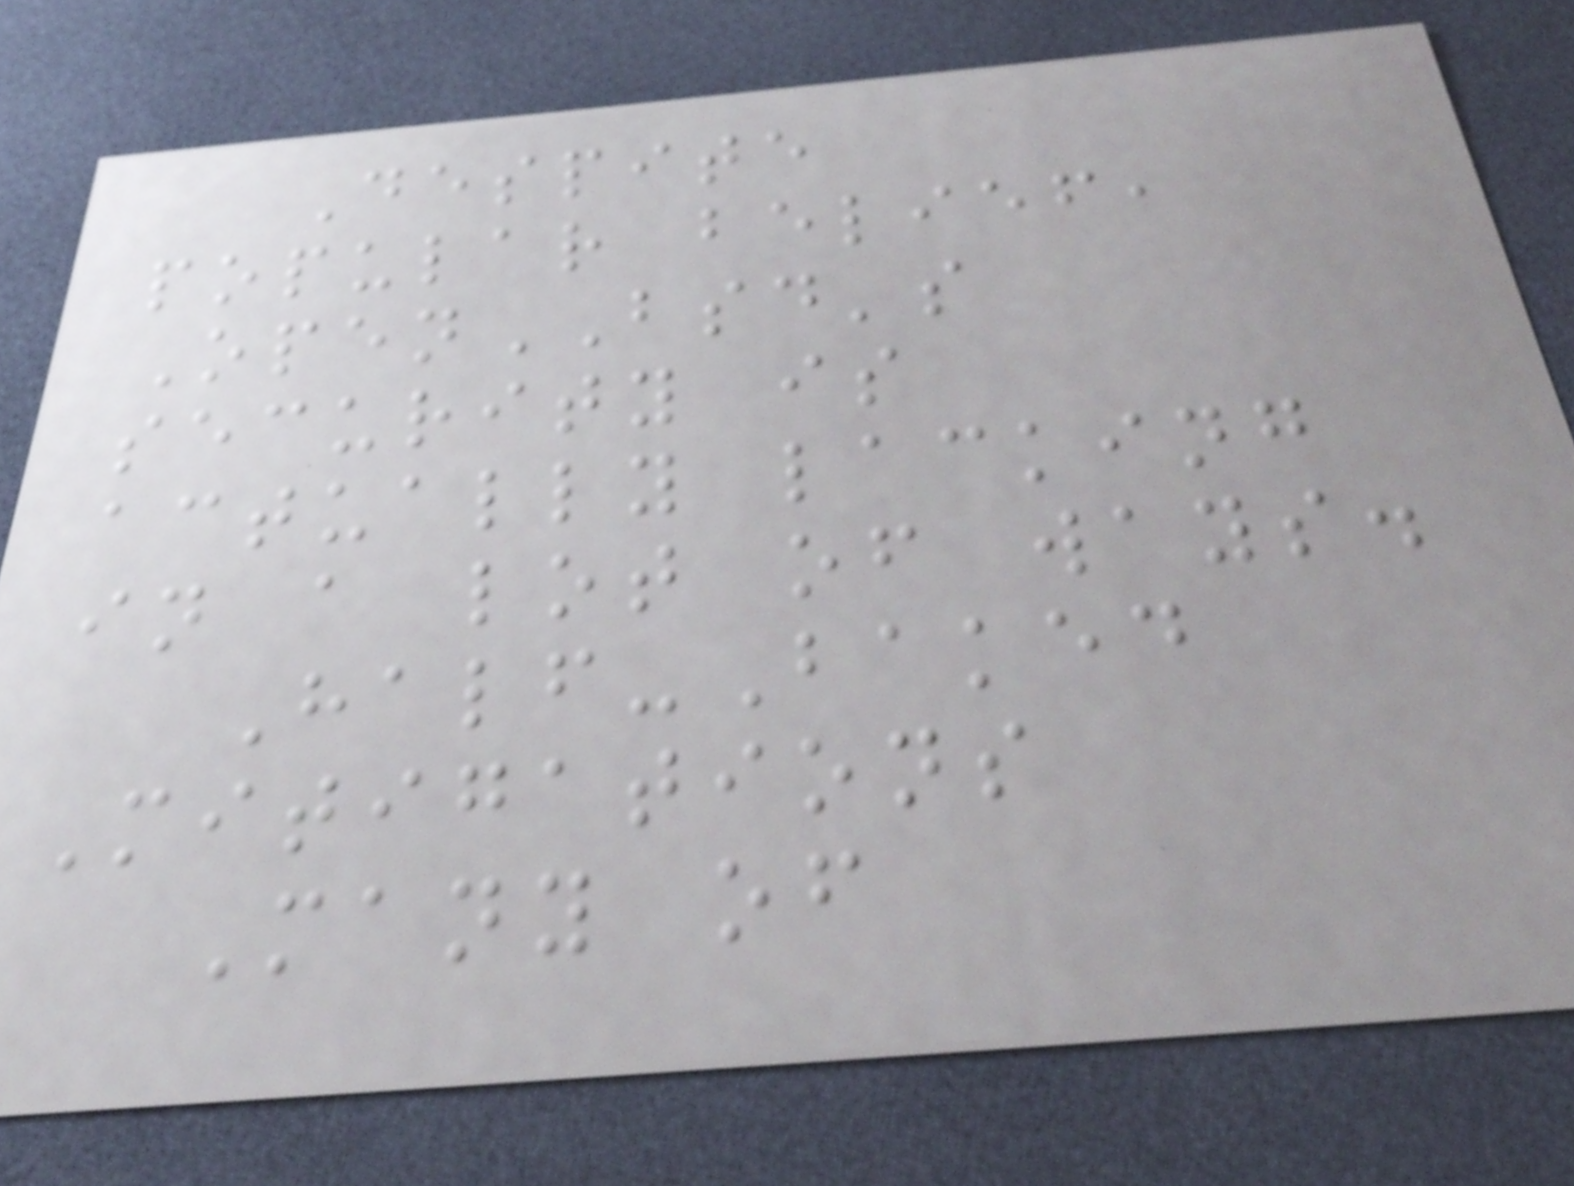Despite
popular belief,
OpenBSD's
security is
actually lacking
in a lot of ways.
Half-Baked
Mitigations
Many of
